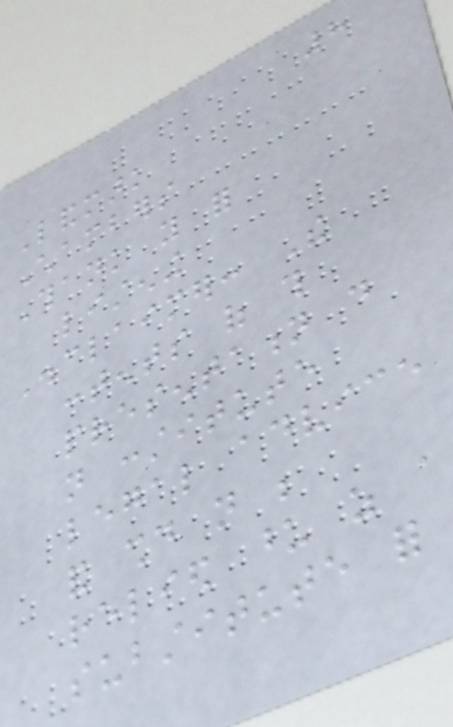8
Landmark
Chambers
Thank you for
listening
Disclaimer: The
contents of this
presentation do
not constitute
legal advice
and should not be
relied upon as a
substitute for
